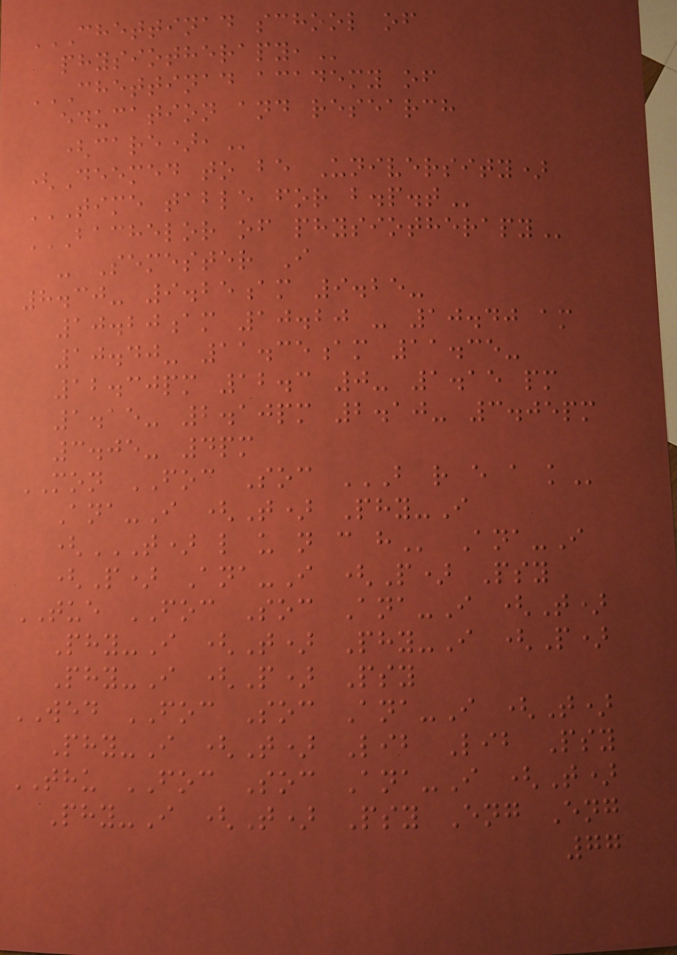CHETTINAD SCHOOL OF
PHYSIOTHERAPY,
CHETTINAD ACADEMY OF
EDUCATION AND RESEARCH
(CARE),
(Deemed to be University)
TIME TABLE FOR B.P.T
BACHELOR OF PHYSIOTHERAPY
- Semester I
8.30- 9.25am 9.25-
10.20am 10.20 - 10.40 am
10.40- 11.35am 11.35-
12.30pm 12.3 0- 1.15 pm
1.15- 2.10pm 2.10- 3.05pm
3.05- 4pm
MON FOC Soc B R E A K
Ana-I (T) Phy-I
(T) L U N C H Ana-I
(P) Ana-I (P) Psy
TUE FOC Soc Ana-I (T)
Phy-I (T) Phy-I (P)
Phy-I (P) Psy
WED FOC Soc Ana-I (T)
Phy-I (T) Lib Lib Psy
THU FOC Soc Ana-I (T)
Phy-I (T) Psy Eng Eng
77
